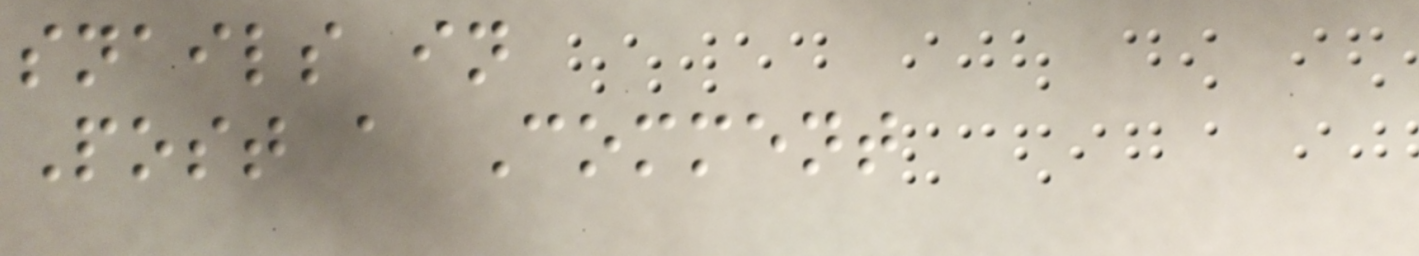snails in
Post a Comment
